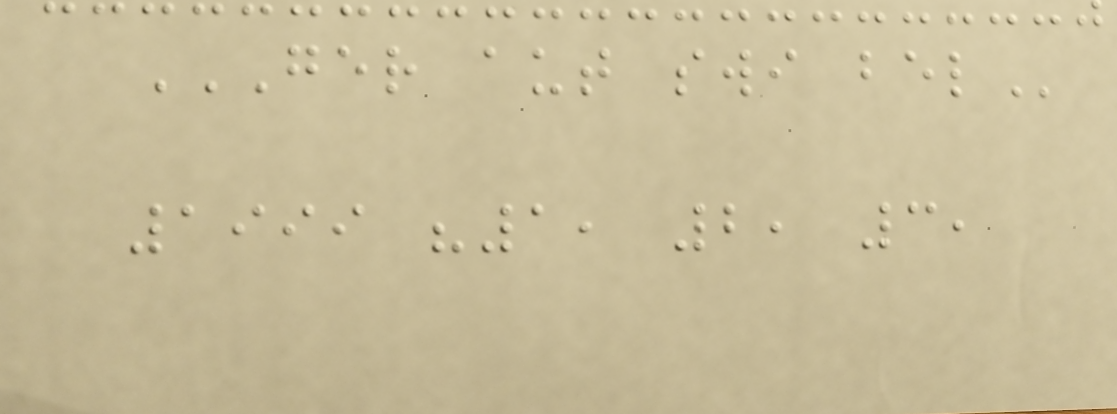GER AUT SWI BEL
1999 "1, 2, 3,
